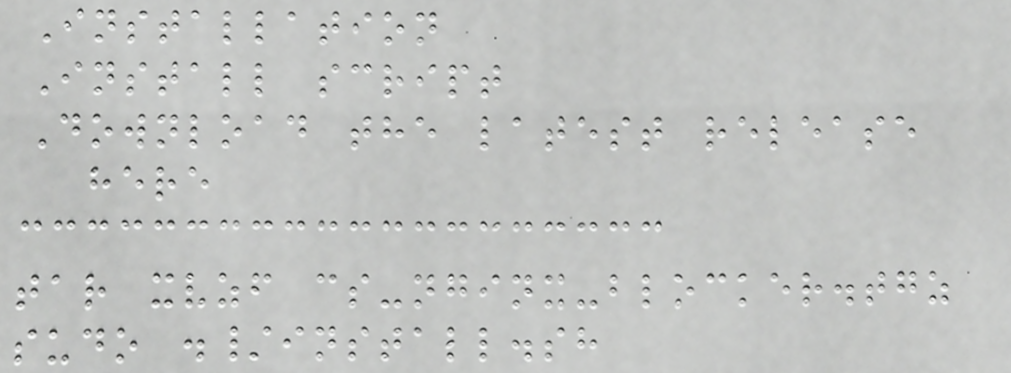Installation
Install script
Download the latest release
here
tar xvzf cs-nginx-blocker.tgz
sudo ./install.sh
